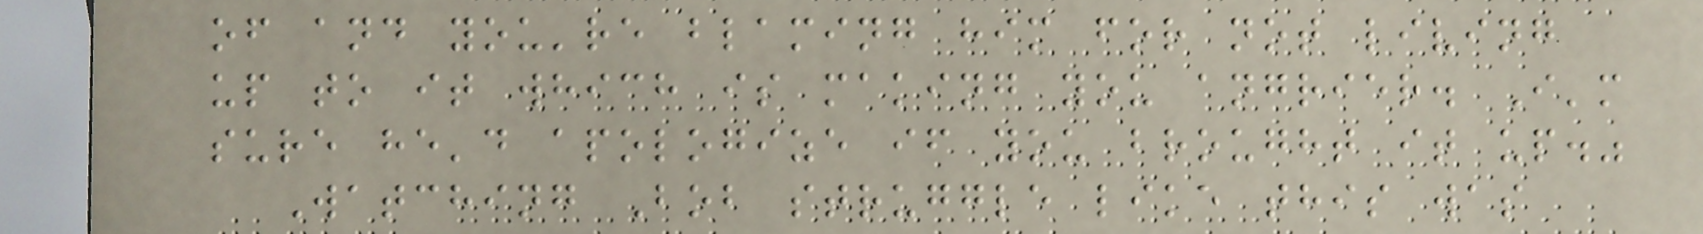of and you're blaming him for not living
up to it which is making you angrier. I'm
sure he'd apologize if you brought it up."
Watching Bob struggle like this was
